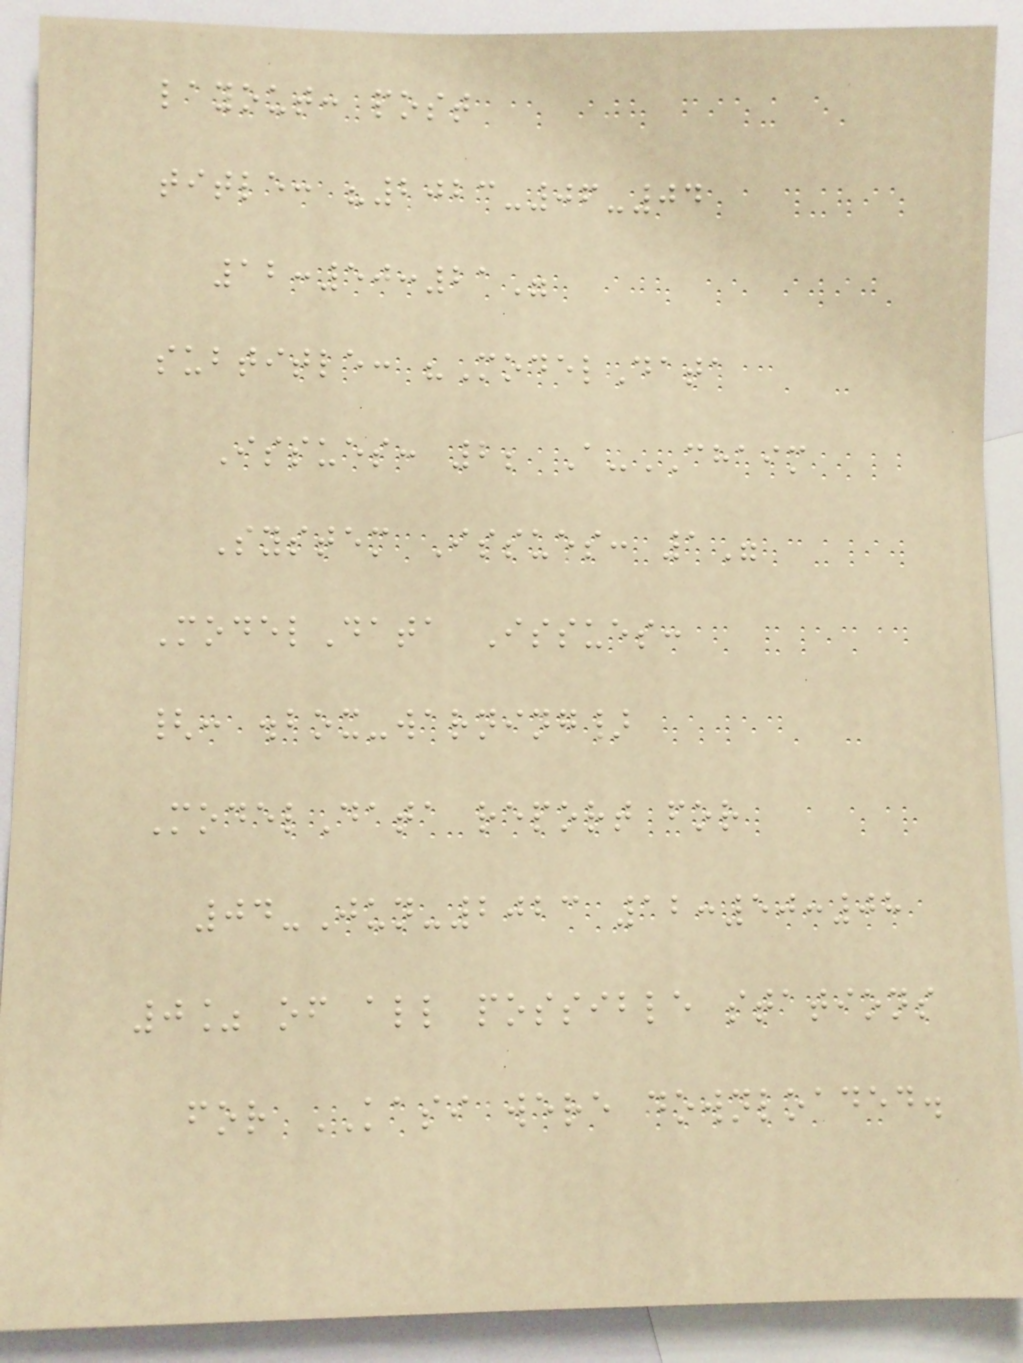layout: post
title: "2023-06-04
12:50:21"
subtitle: "ModelData
Issues: 2; A-CHAIM
System Issues: 1"
ModelData Issues:
{: .box-warning}
ModelData report for
04-Jun-2023 12:50:08
0% of all possible stations
for KASI were downloaded.
